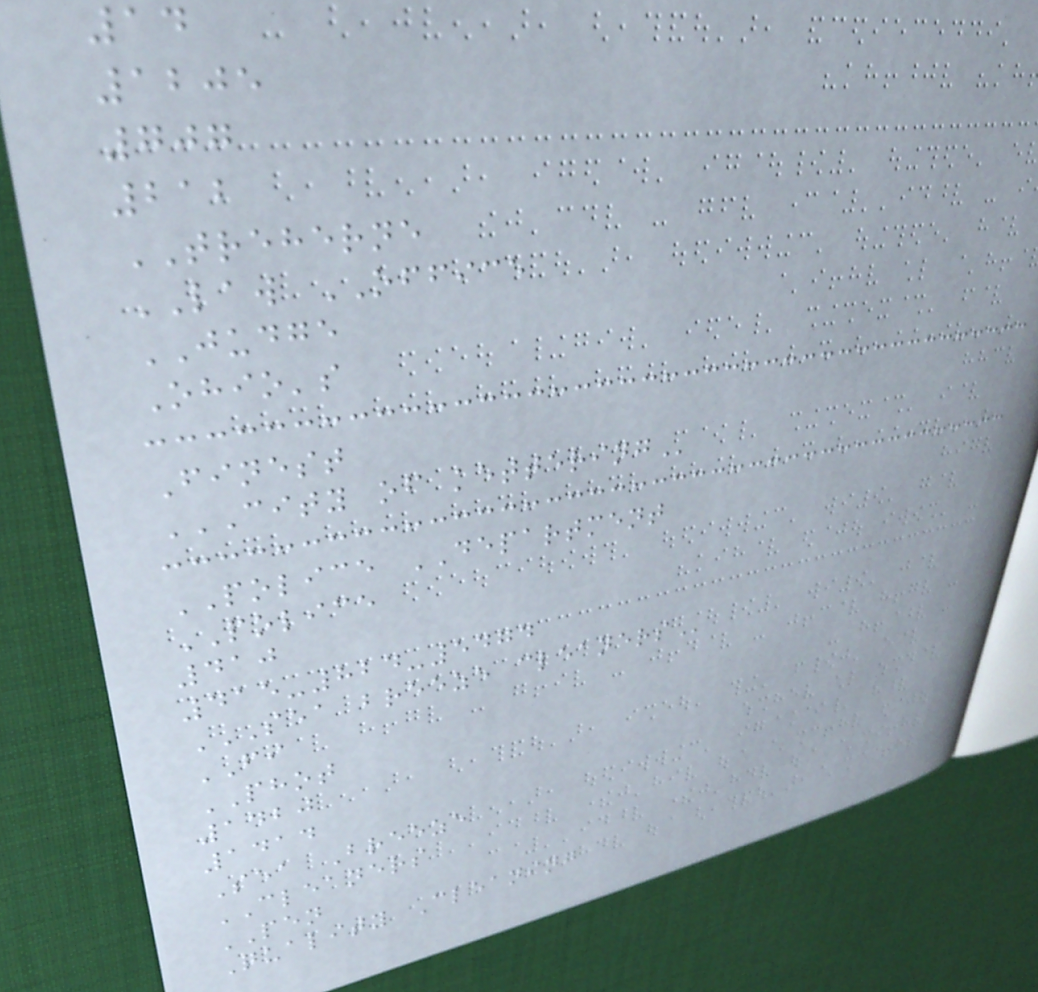14
1205
707
212
TREHERNE
LAW OFFICE
JUDGE
Ohio's
Finest
CITY OF KETTERING
POLICE DEPARTMENT
POLICE
410
415-824-5474
SEA BREEZE CLEANERS
FI
PHOT
1420
1414
Sea Breeze
CLEANERS
PEN
Quality Cleaning
